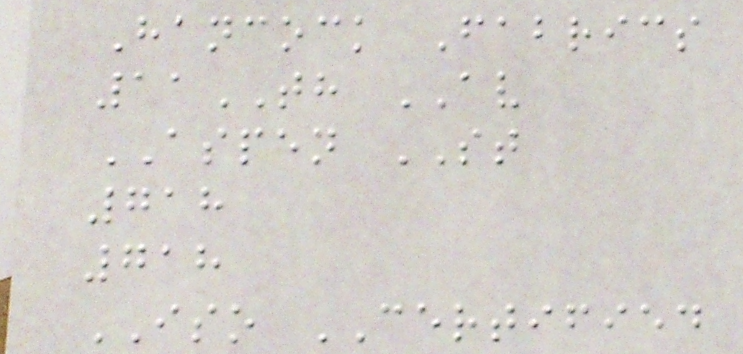Hancock Fabrics
11TH AV
ASPEN ST
718
718
ISO CERTIFIED
